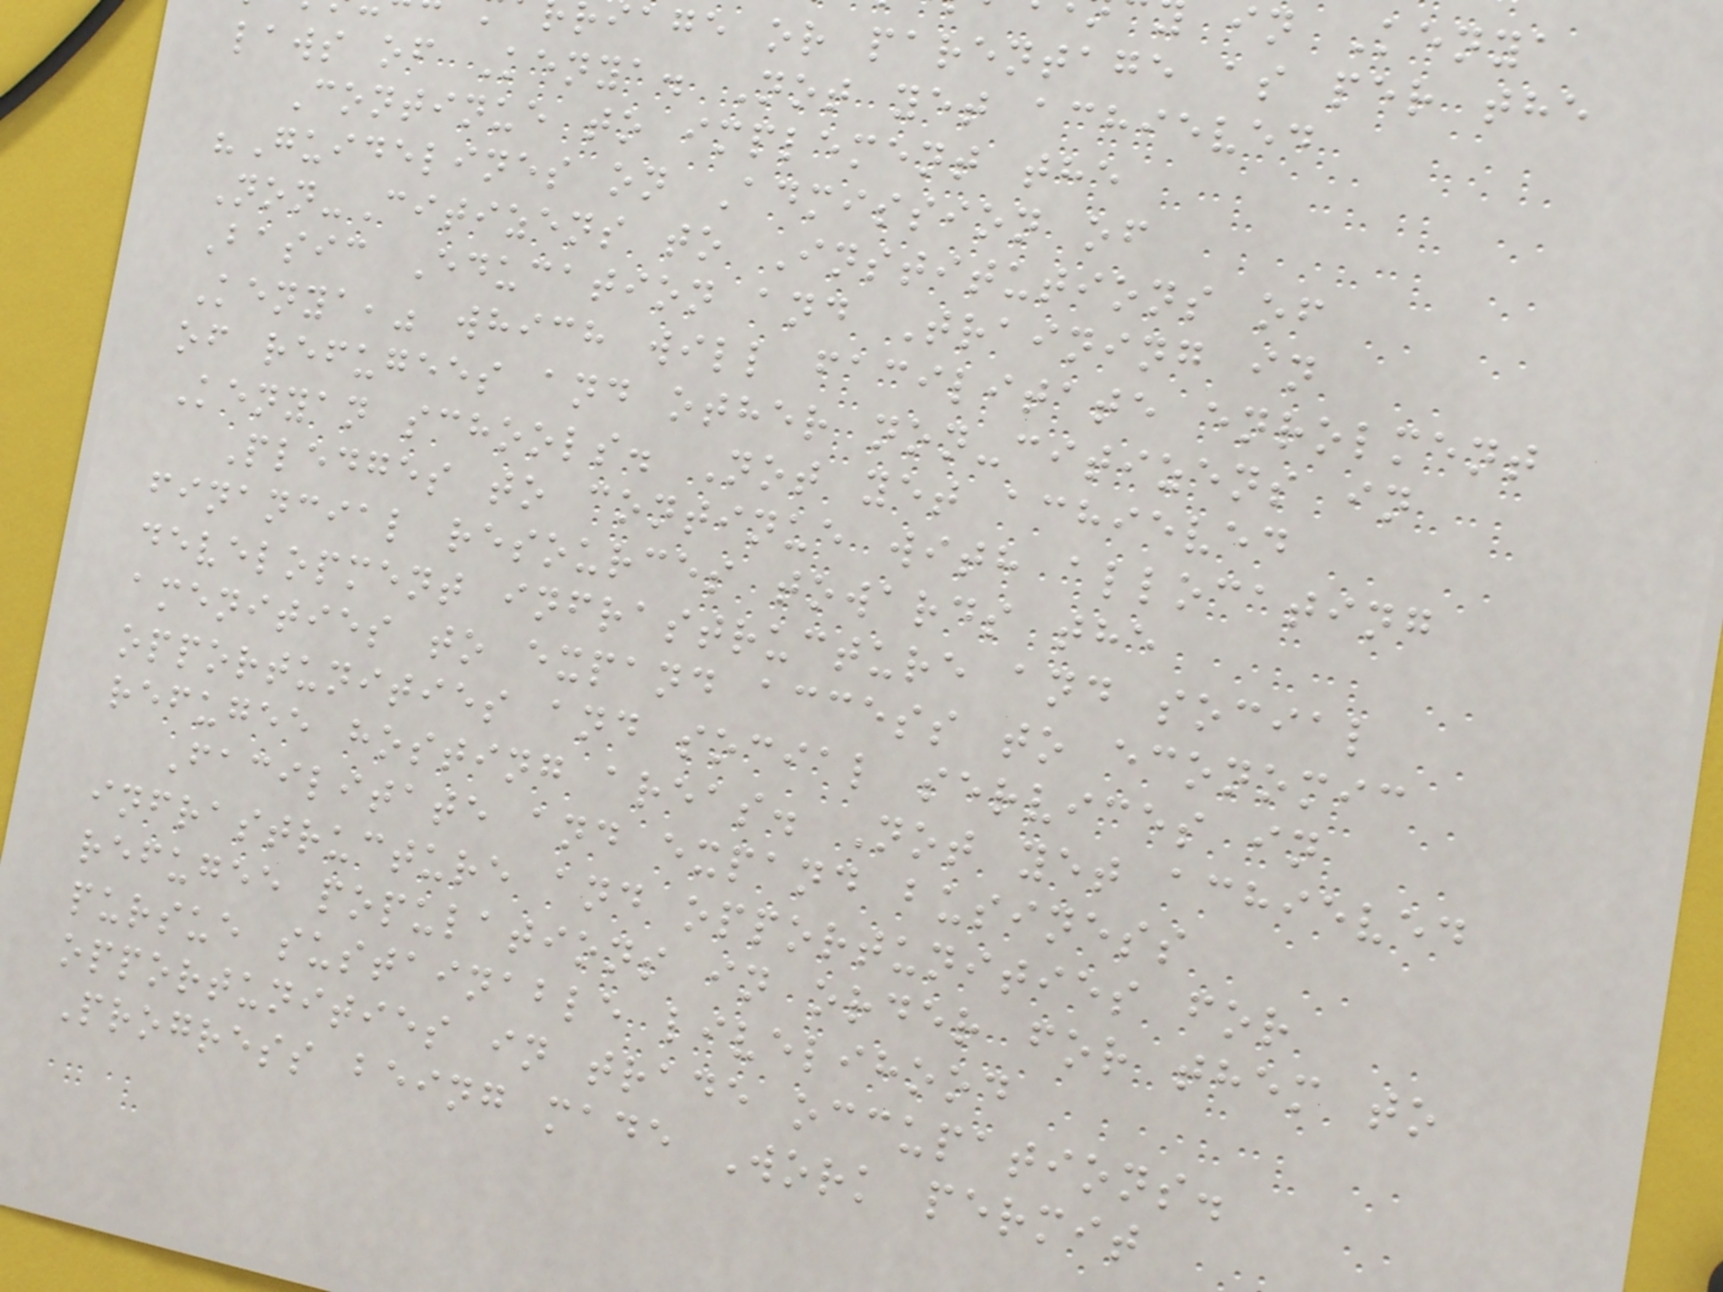iage or parentage as per the
laws of Kenya. Not yet achieved
Continue to implement the
"Guidelines on Admission of
Non-Citizens to Institutions of
Basic Education and Training in
Kenya," which will facilitate enrolment
of refugees and other non-citizens in
Kenyan schools. Not yet achieved
Pledges to continue with allocating
financial resources towards the
development infrastructure and social
amenities to expand access to economic
opportunities and social services in
refugee hosting areas. Not yet achieved
Facilitate and expand business
infrastructure and opportunities for
refugee populations in order for them to
pursue sustainable livelihood
opportunities in trade occupations.
Progress being made Work permit
